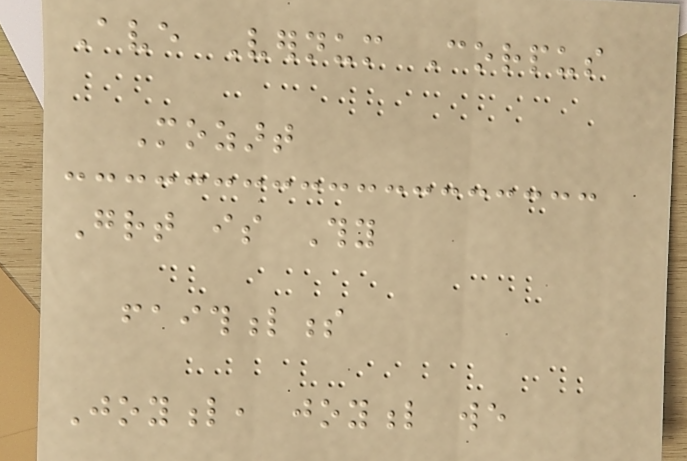Ave Vernum Corpus
Mozart
Great is Thy
faithfulness
Joyful, joyful we
